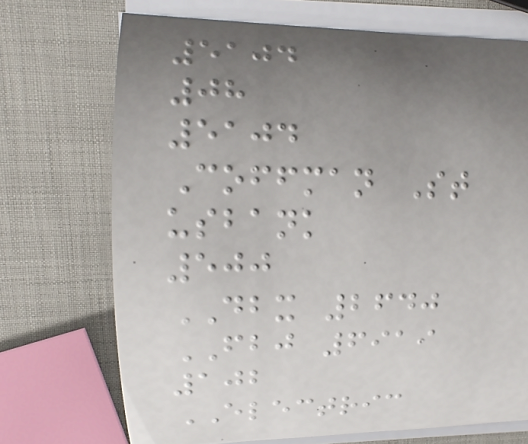5104
08
5104
Coffman St
usbank
500
DBX 2640
FBJ 6919
102
ELECTRIC
